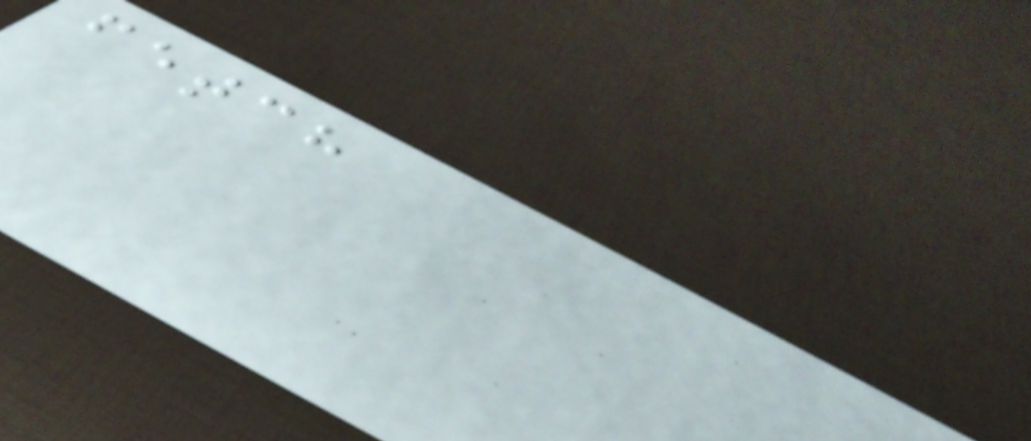fetch
